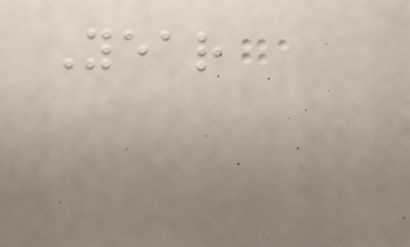Year
